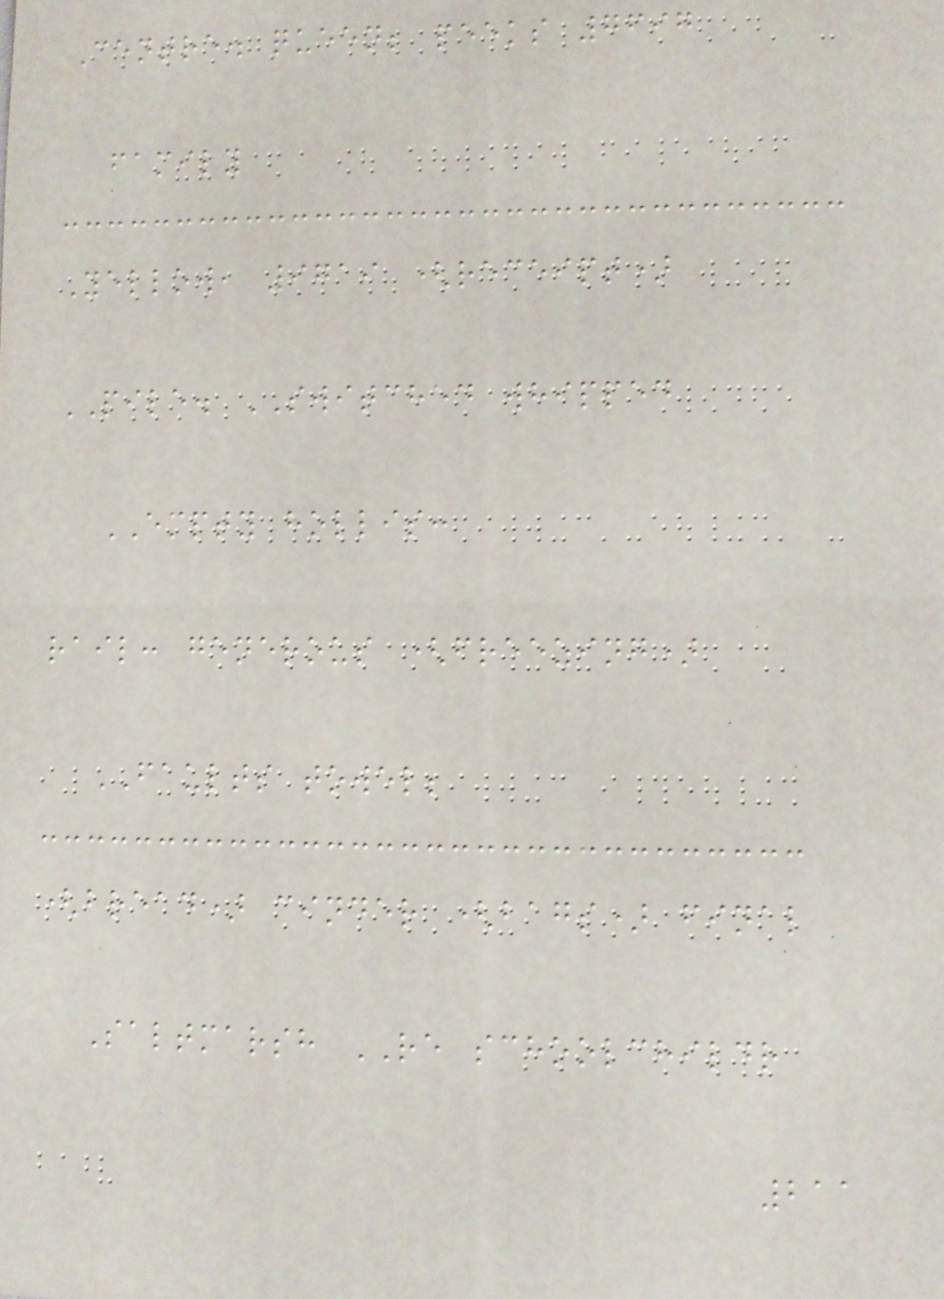Centre. queen; peeks 7697
family
Yellow, 9719 (receipt)
PILE. SWITCHED whipped
EMPTY hollis:
rail: generous (freezing)
FAULTS towel;
(bread) cinder (bags) final
Saltmarsh RE schoolchildr
211
